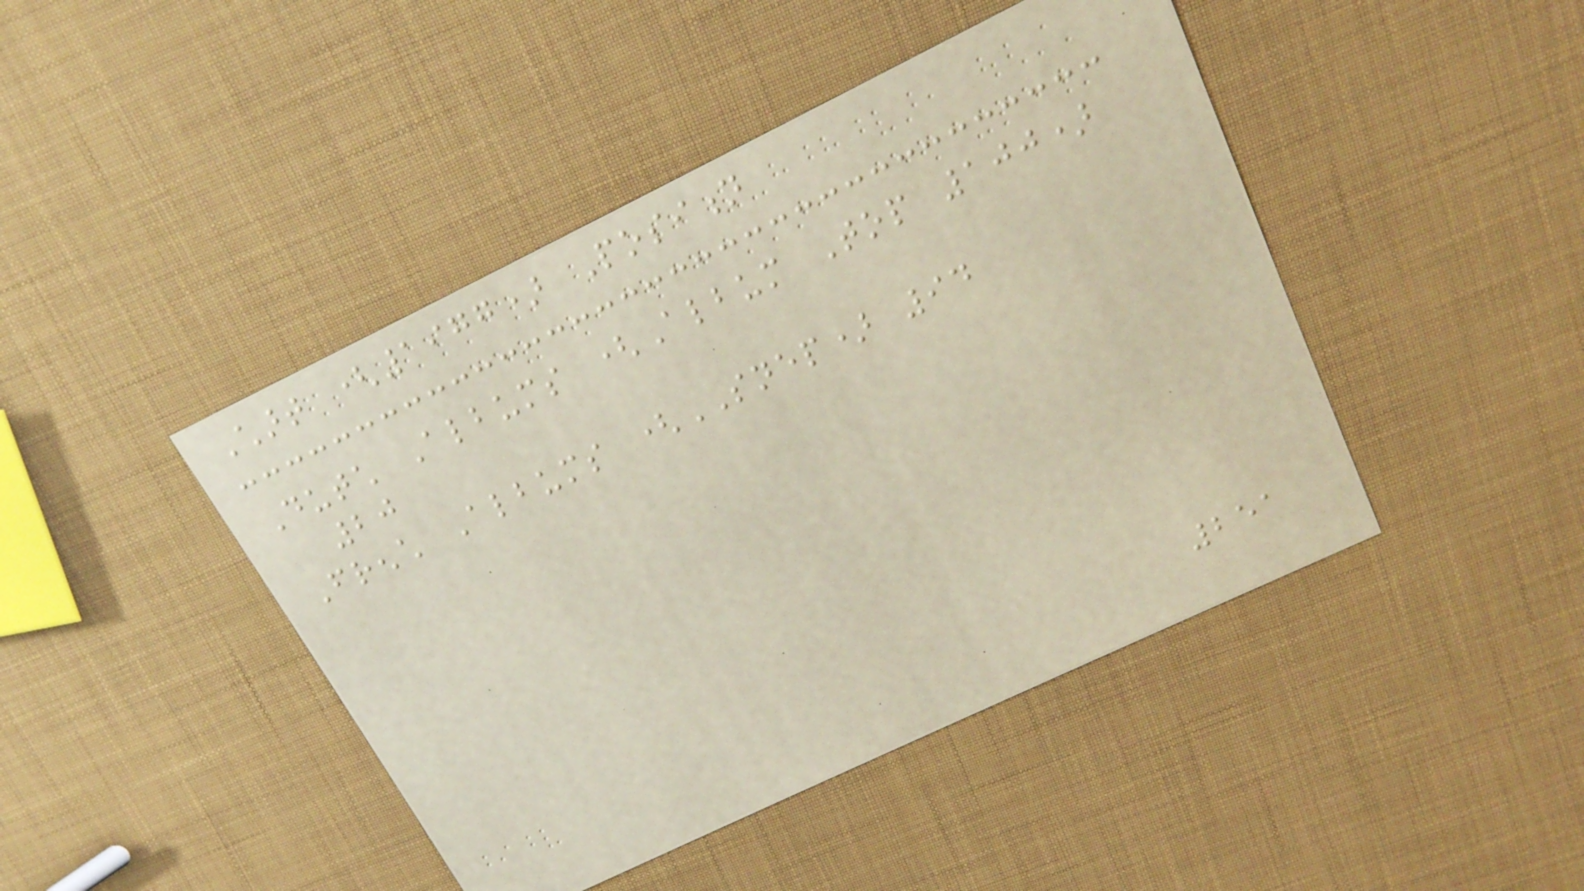Chart (1977) Position
Dutch Albums (Album Top 100)
20
French Albums (SNEP) 94
251
